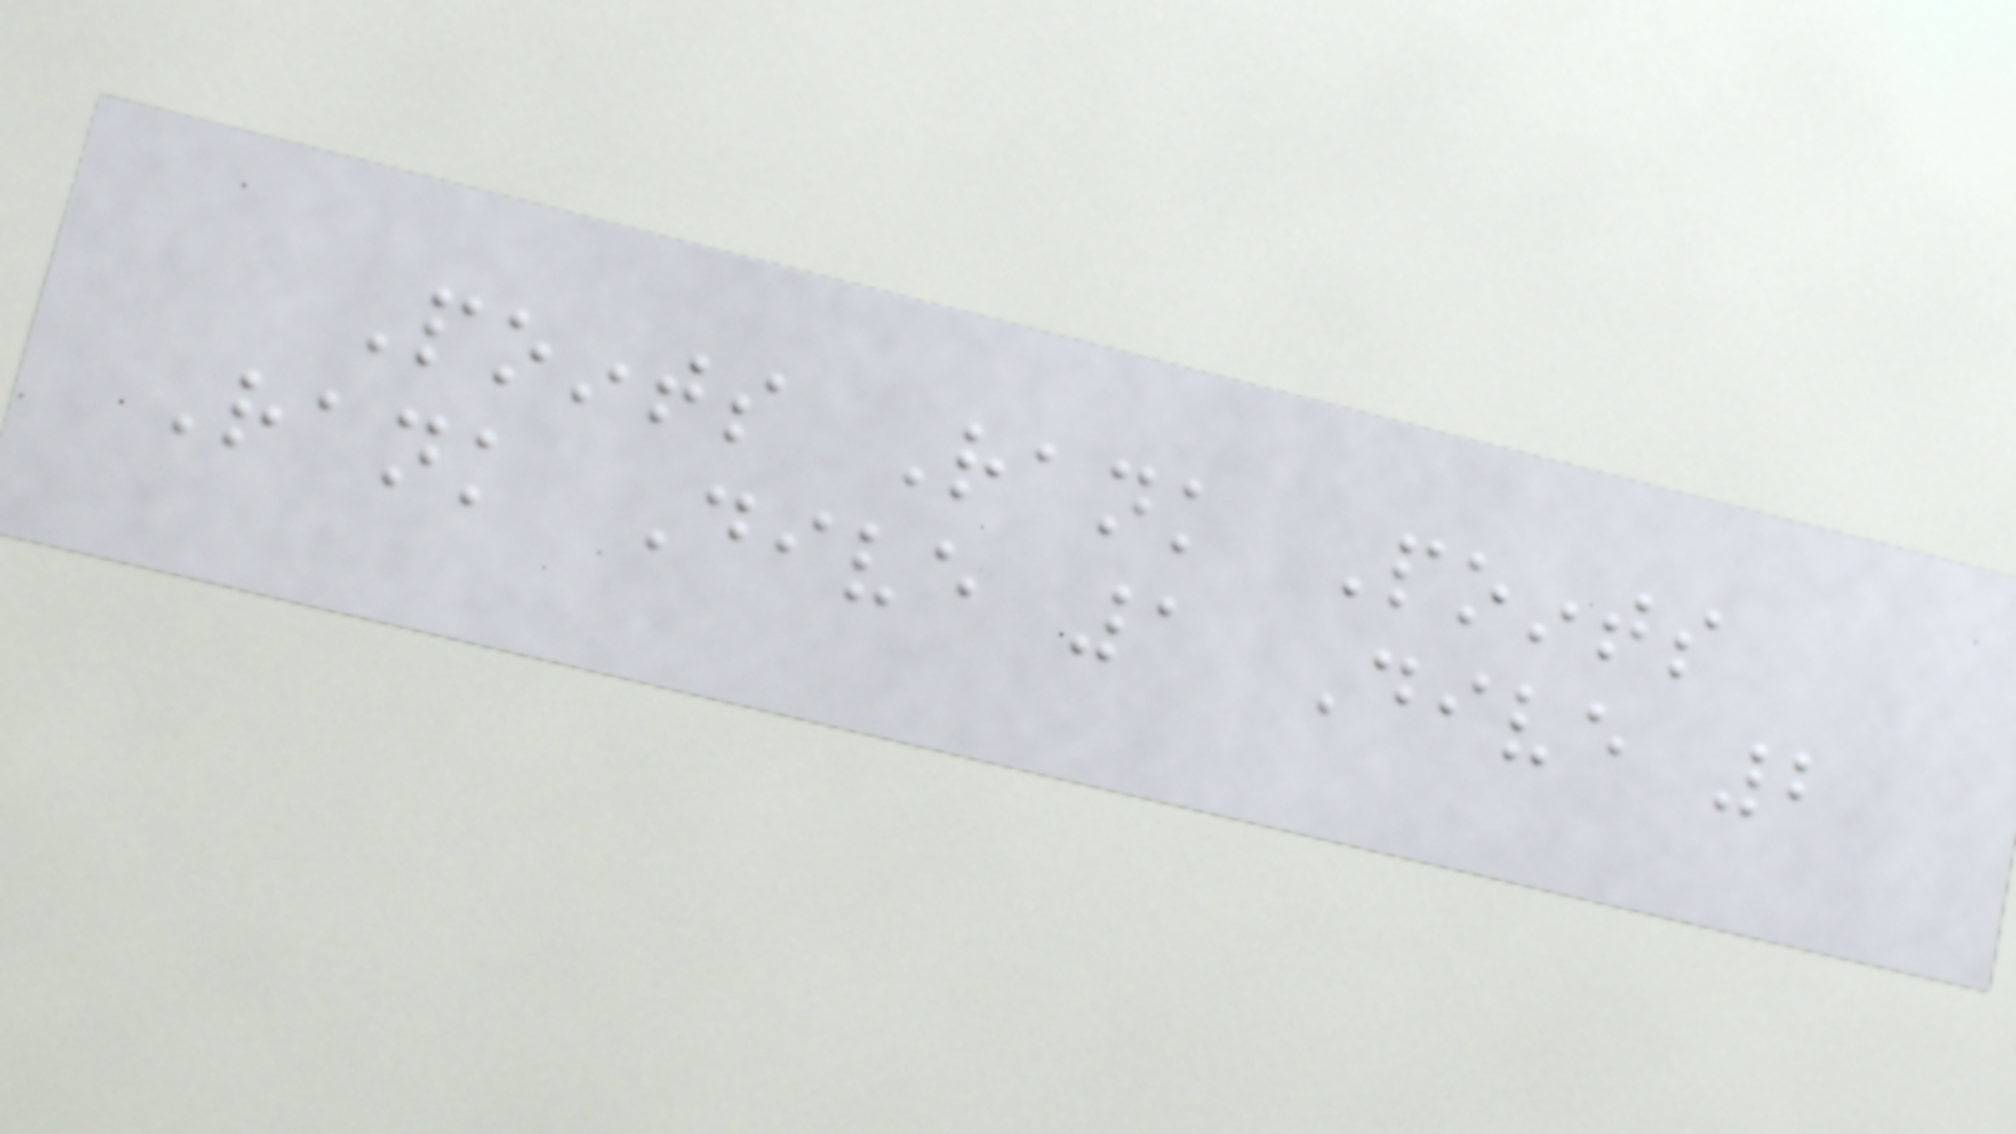Points Rank Points
Rank Dive 1 Dive 2
